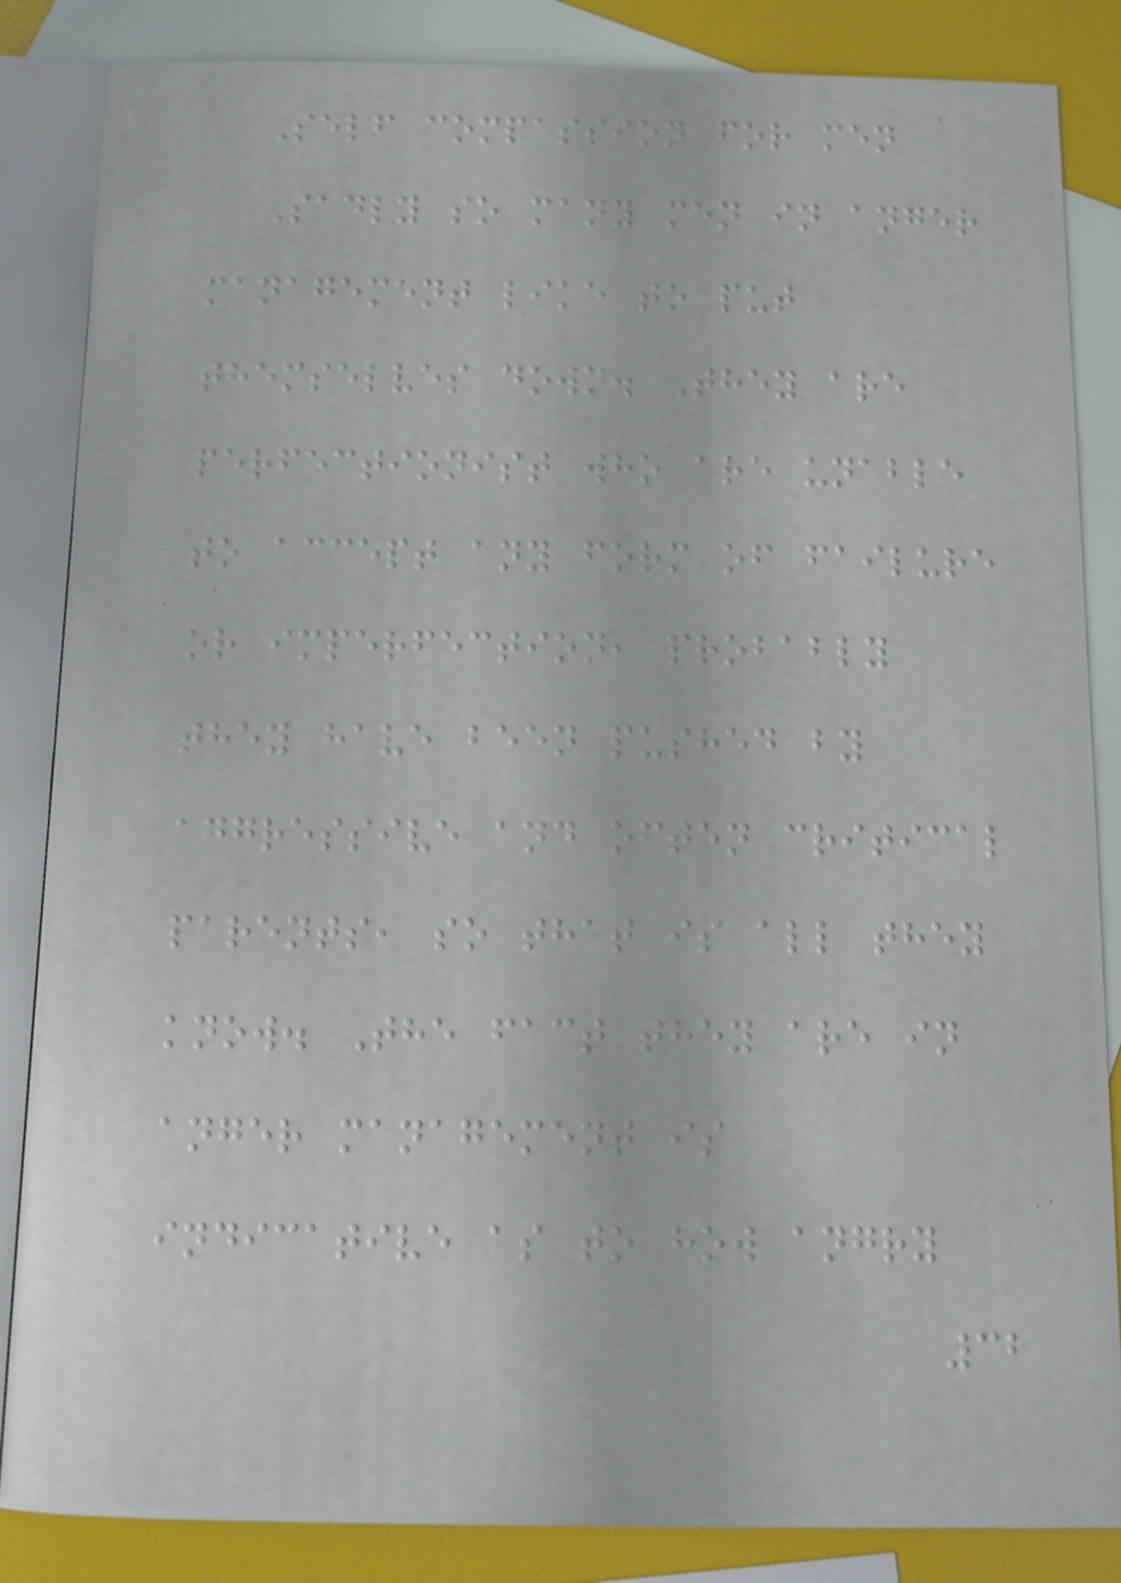Self compassion for men
Sadly so many men in anger
management like to put
themselves down. They are
perfectionist who are unable
to accept any form of failure
or imperfection, probably
they have been pushed by
aggressive and often critical
parents, so that is all they
know. The fact they are in
anger management is
indicative as to how angry
32
